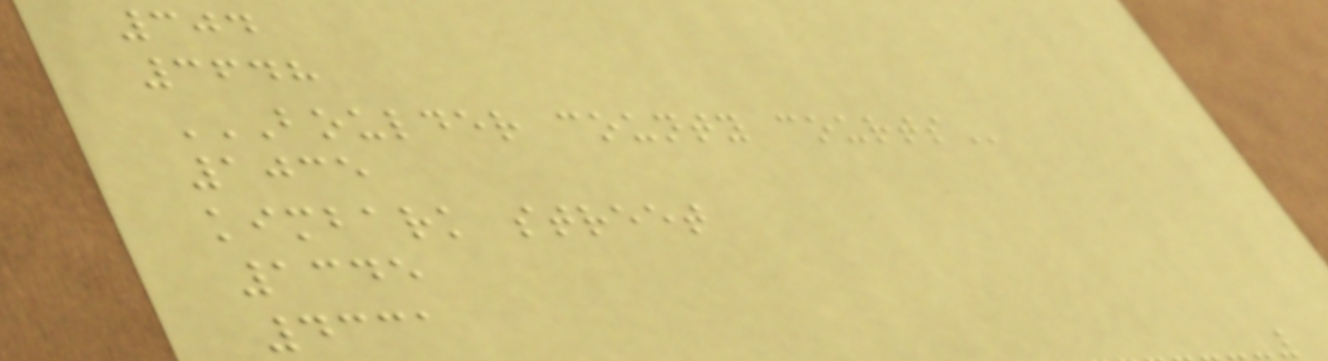304
3648
BOULDER COUNTY COURTS
1035
kimbark street
1345
4331
